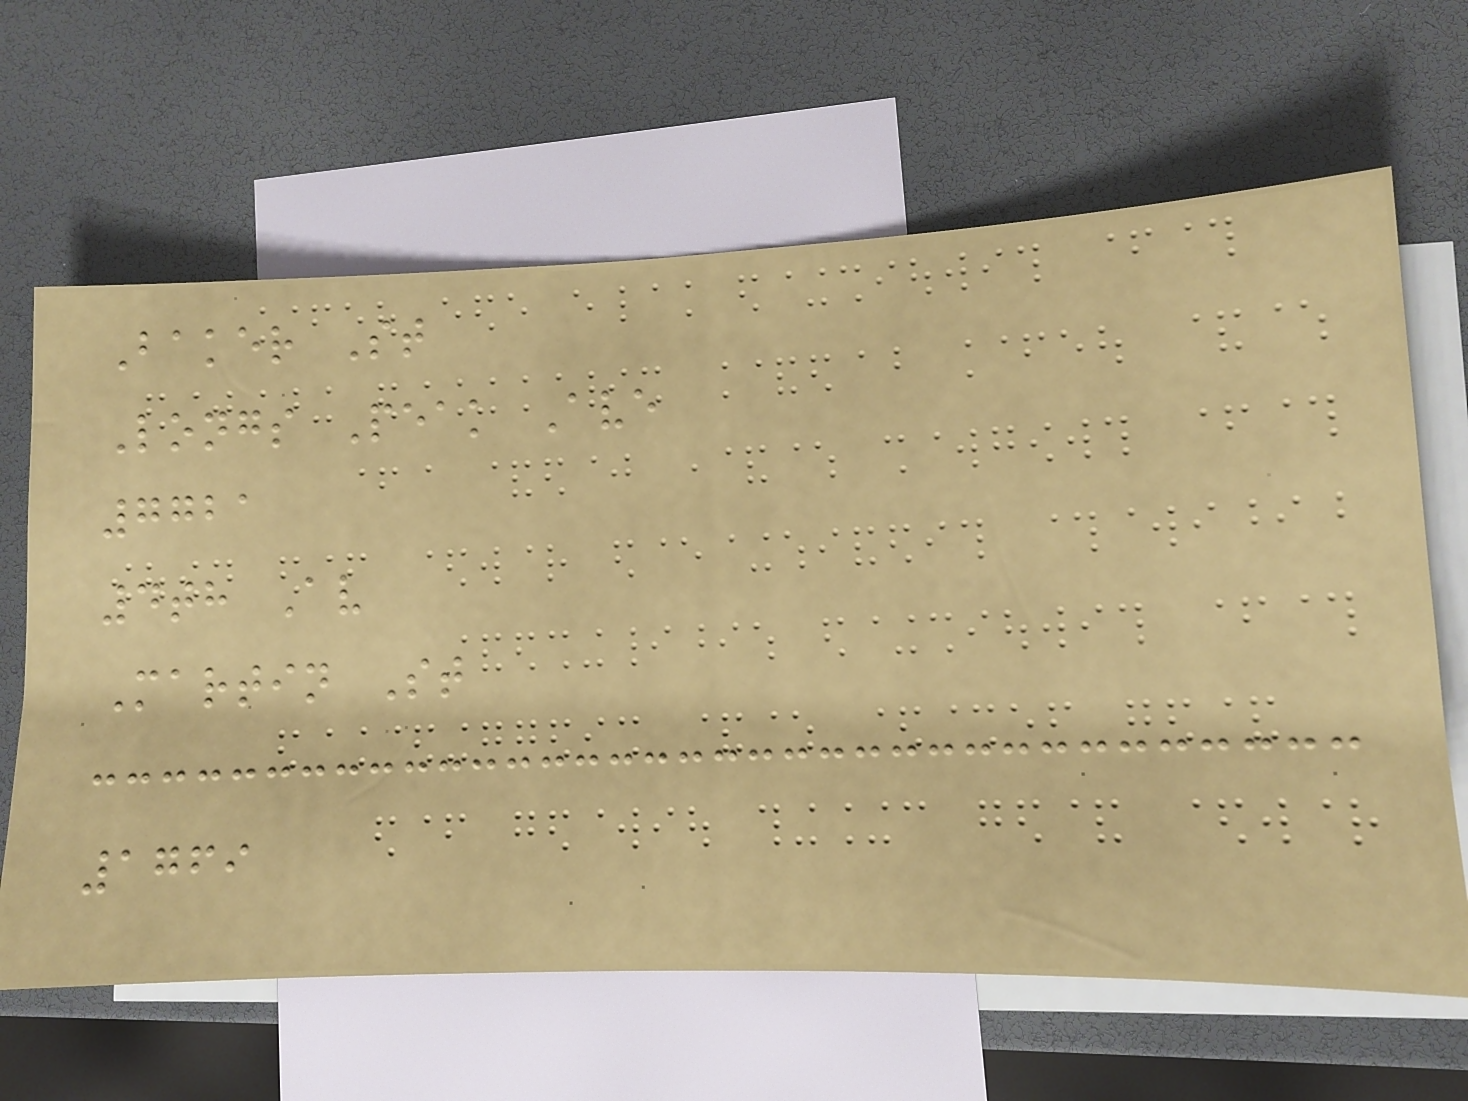Baker St
Longs Peak Ave
7721
4th Av
Martin St
1769
